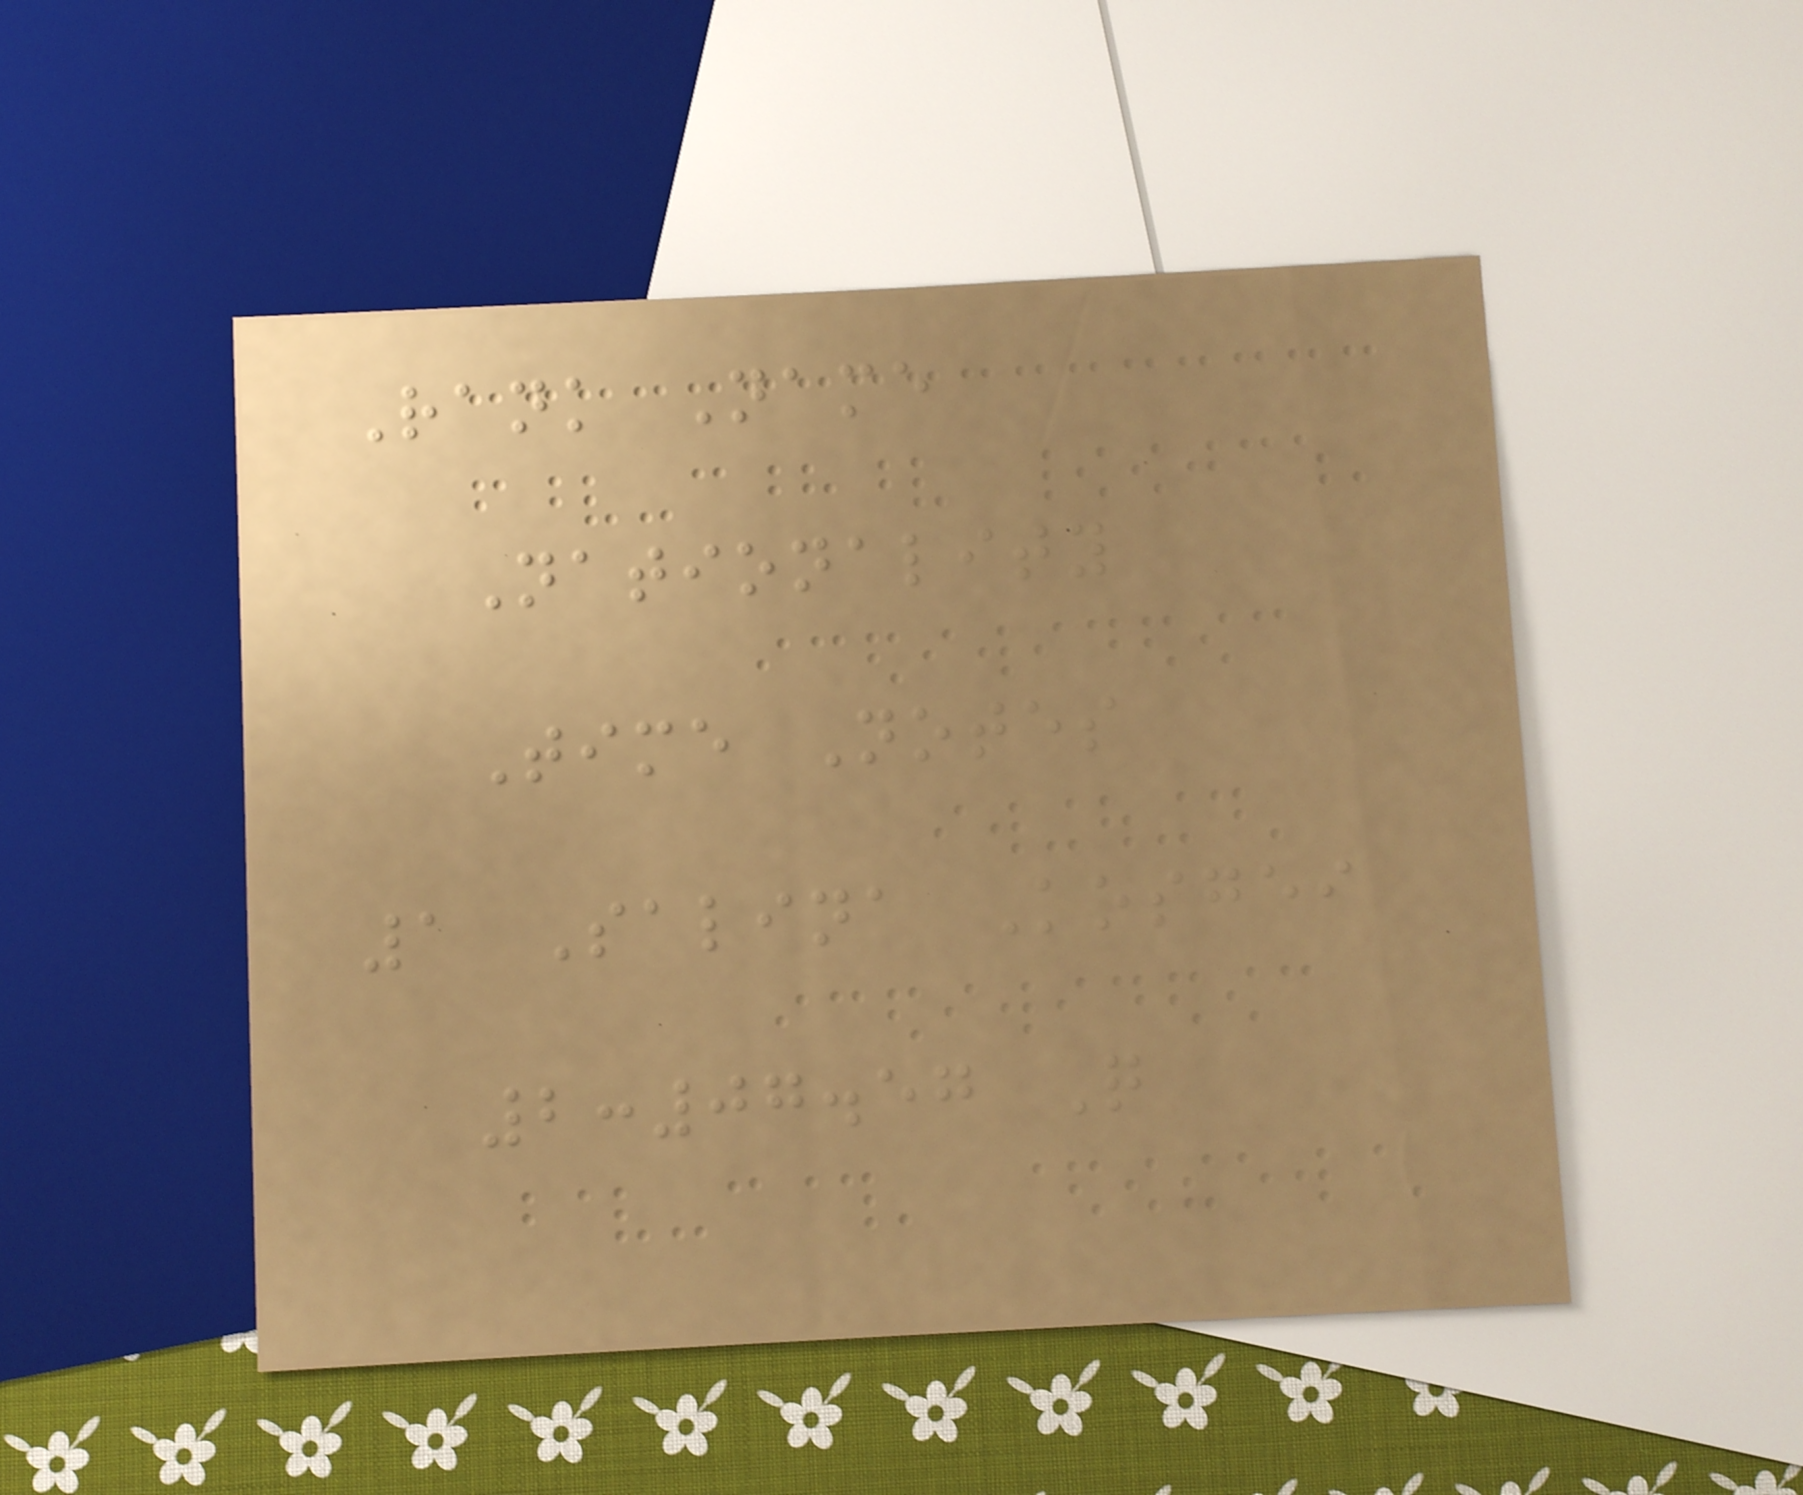Rank Name
Nationality
Time Notes
1 Salina Kosgei
2:07.57 Q
